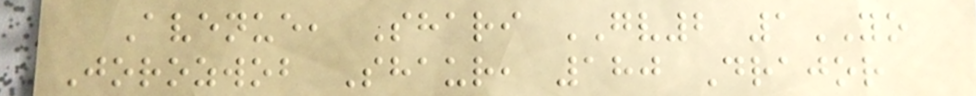Avenue, Shari GV2 1YO
Jorozwob Shaur, 180 Drajor
